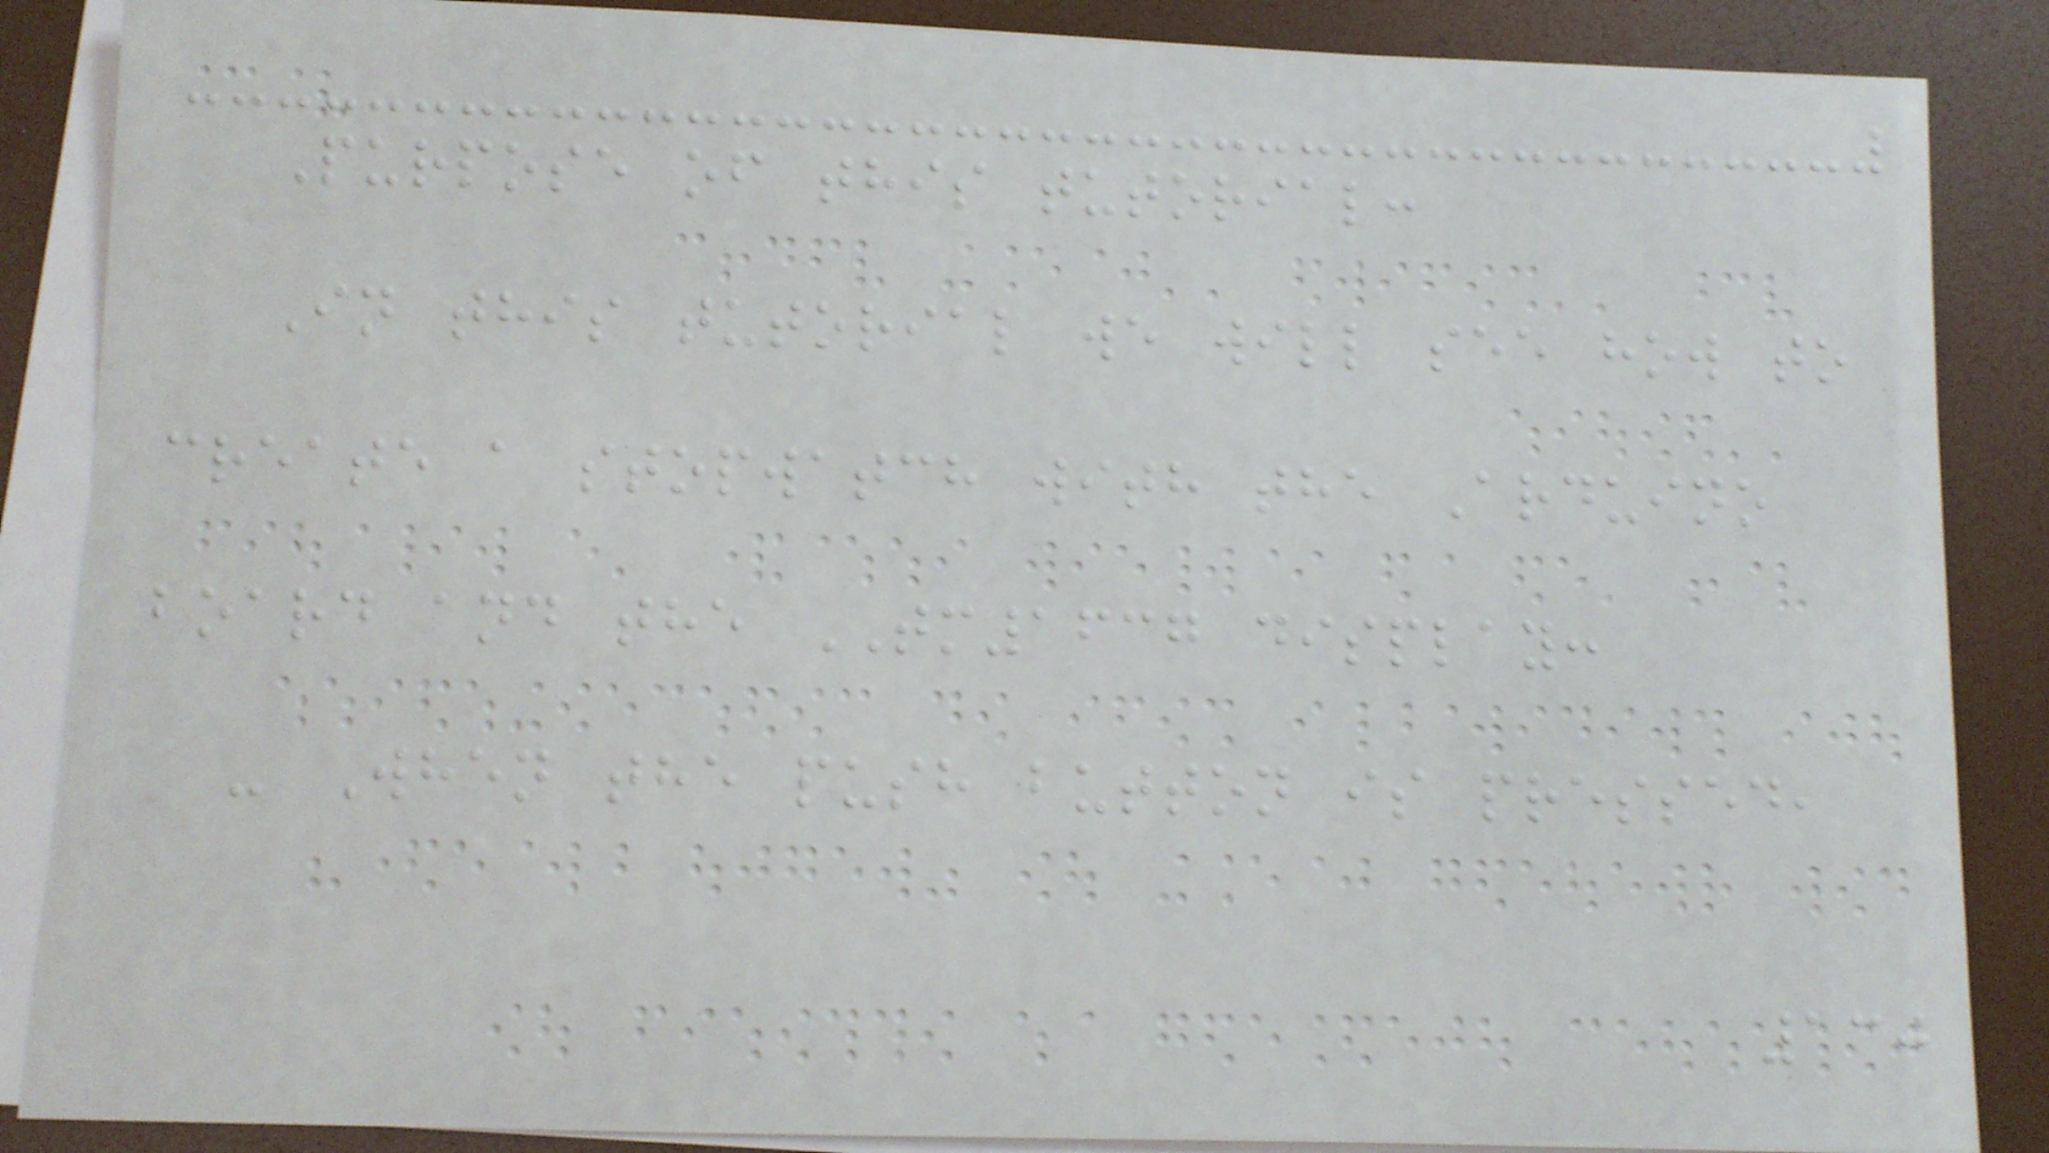Purpose of this tutorial:
In this tutorial we will see how to
create a stopwatch with the Arduino
board and the TM1637 display:
- When the push button is pressed,
130
